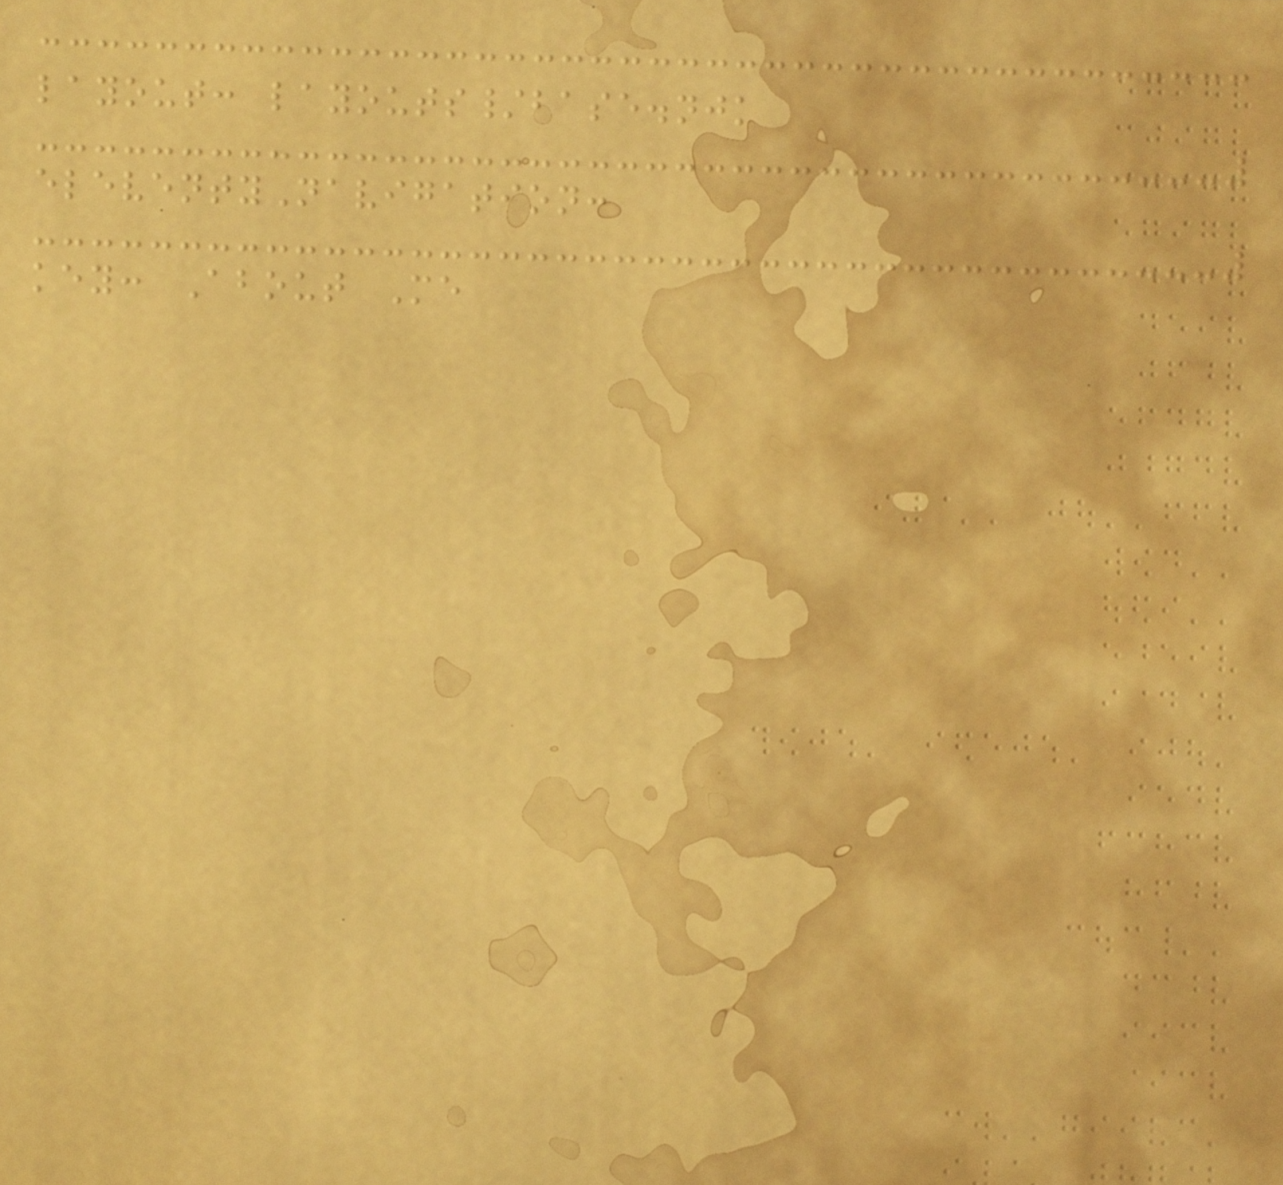layout: layouts/base.njk
eleventyNavigation:
key: About Me
